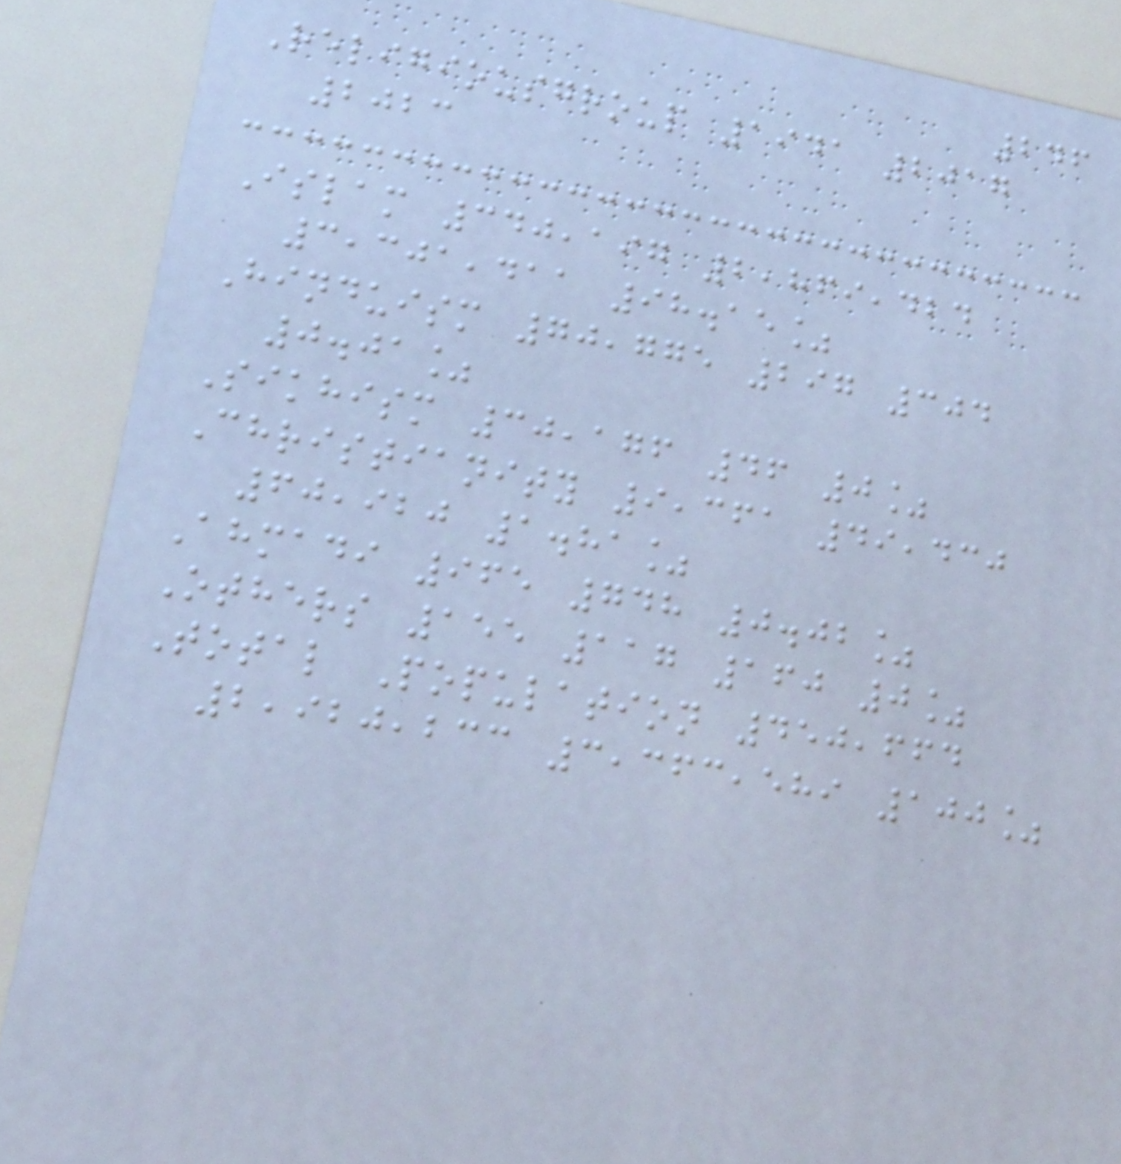246
Religiousgroup 1941 2017
2023
Islam 340,197 2,869,424
3,301,411 98.15%
Hinduism 70,775 297 304
0.01%
Sikhism 30,176 46 0%
Christianity 9,361 49,430
60,920 1.81%
Ahmadi 965 748 0.02%
Others 155 117 160 0%
Total Population 450,664
2,920,233 3,363,589 100%
